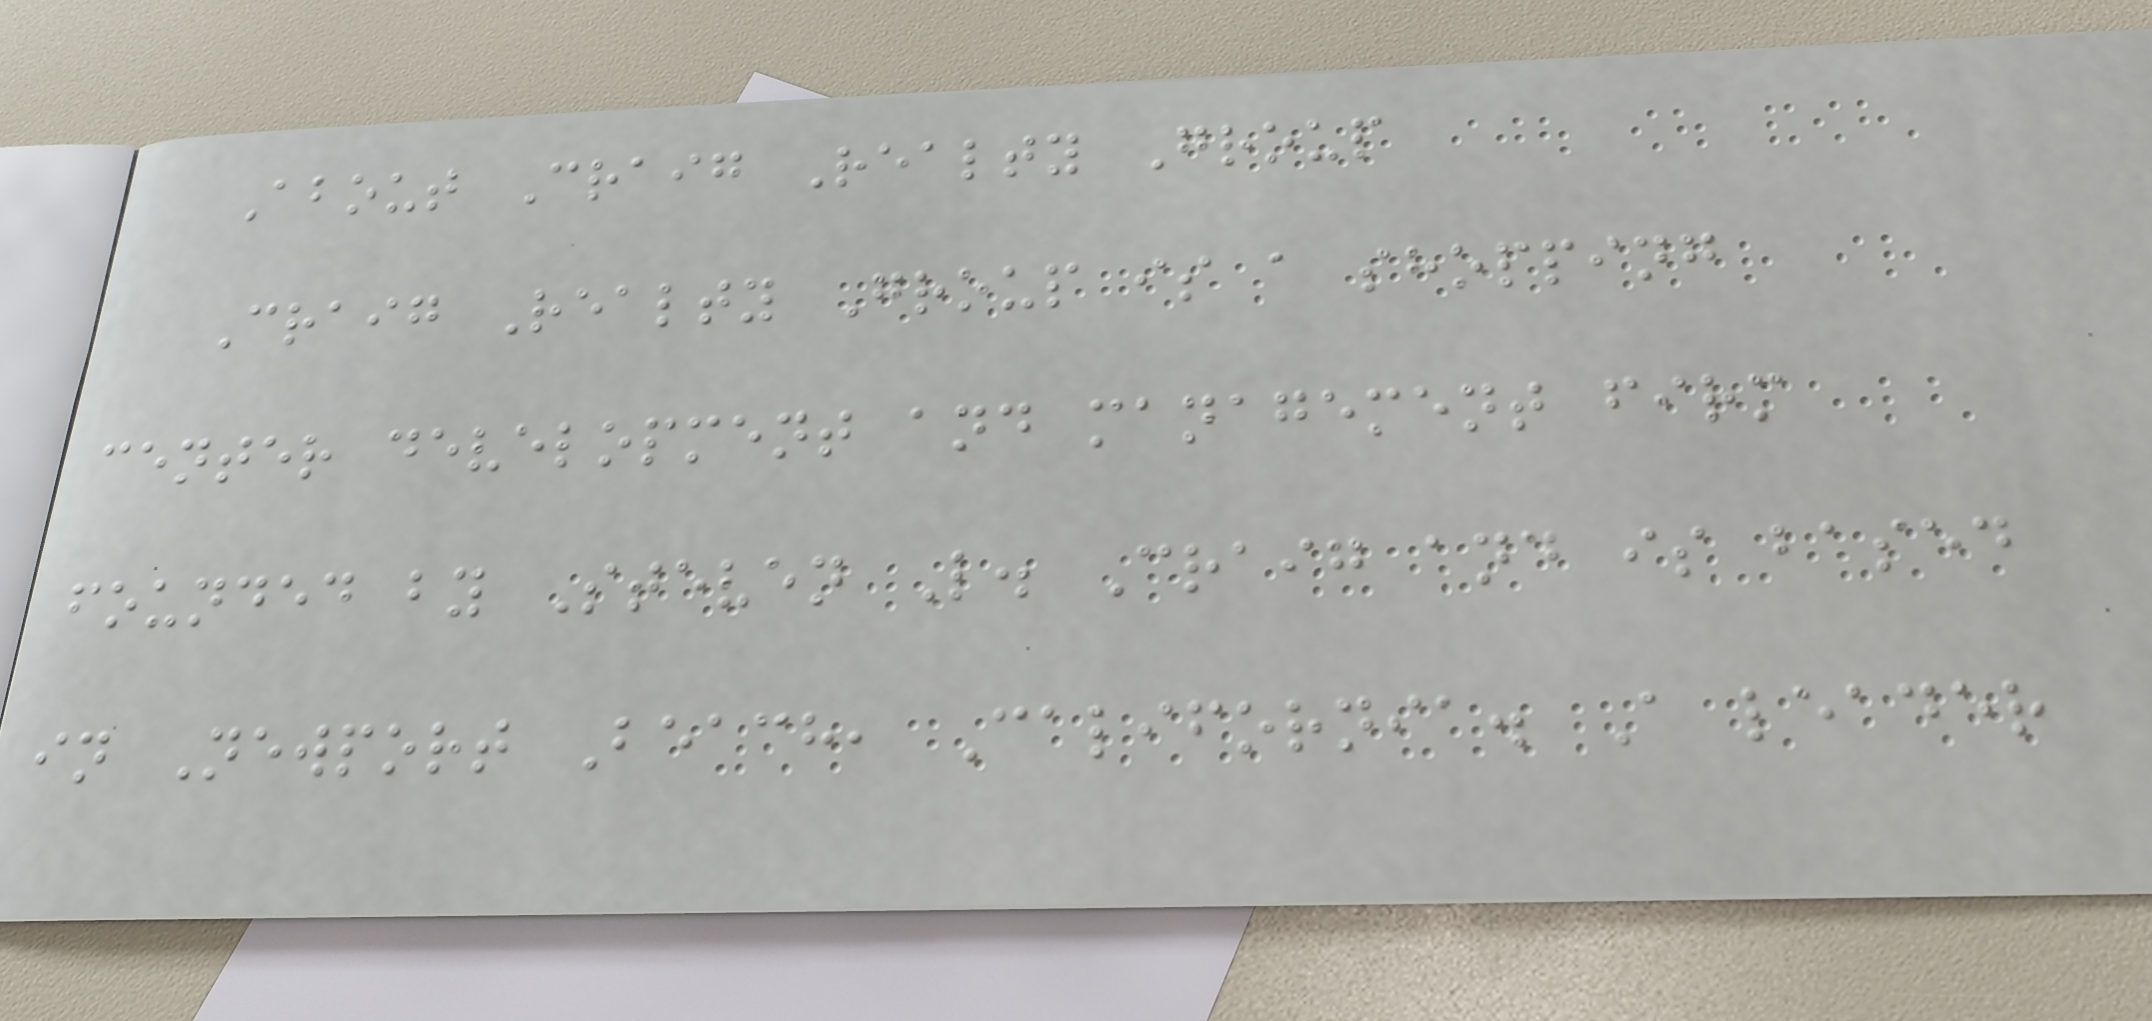About Craig Realty Group
Craig Realty Group is a shopping
center development and management firm
founded by Steven L. Craig and is based
in Newport Beach, California. A leader
